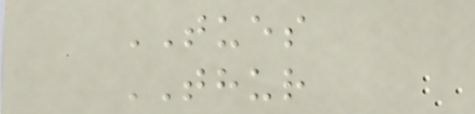TUES
THUR
